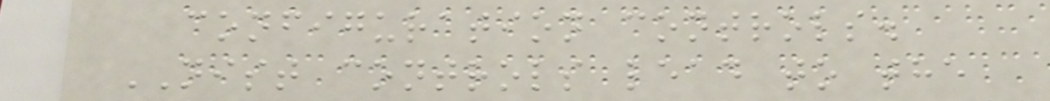configuration controls.
NIST controls lead to the
